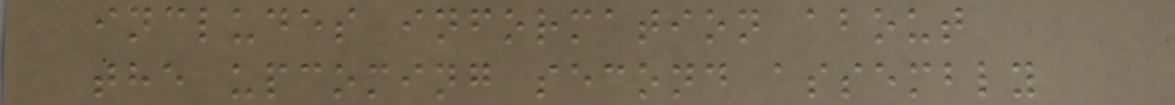includes information about
the upcoming second assembly
